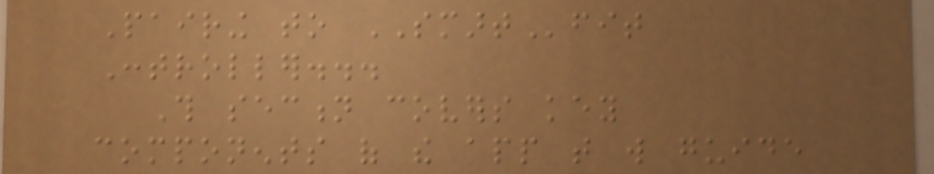Pairing to SMARTfit
Controller...
This section covers key
components of the app that will guide
